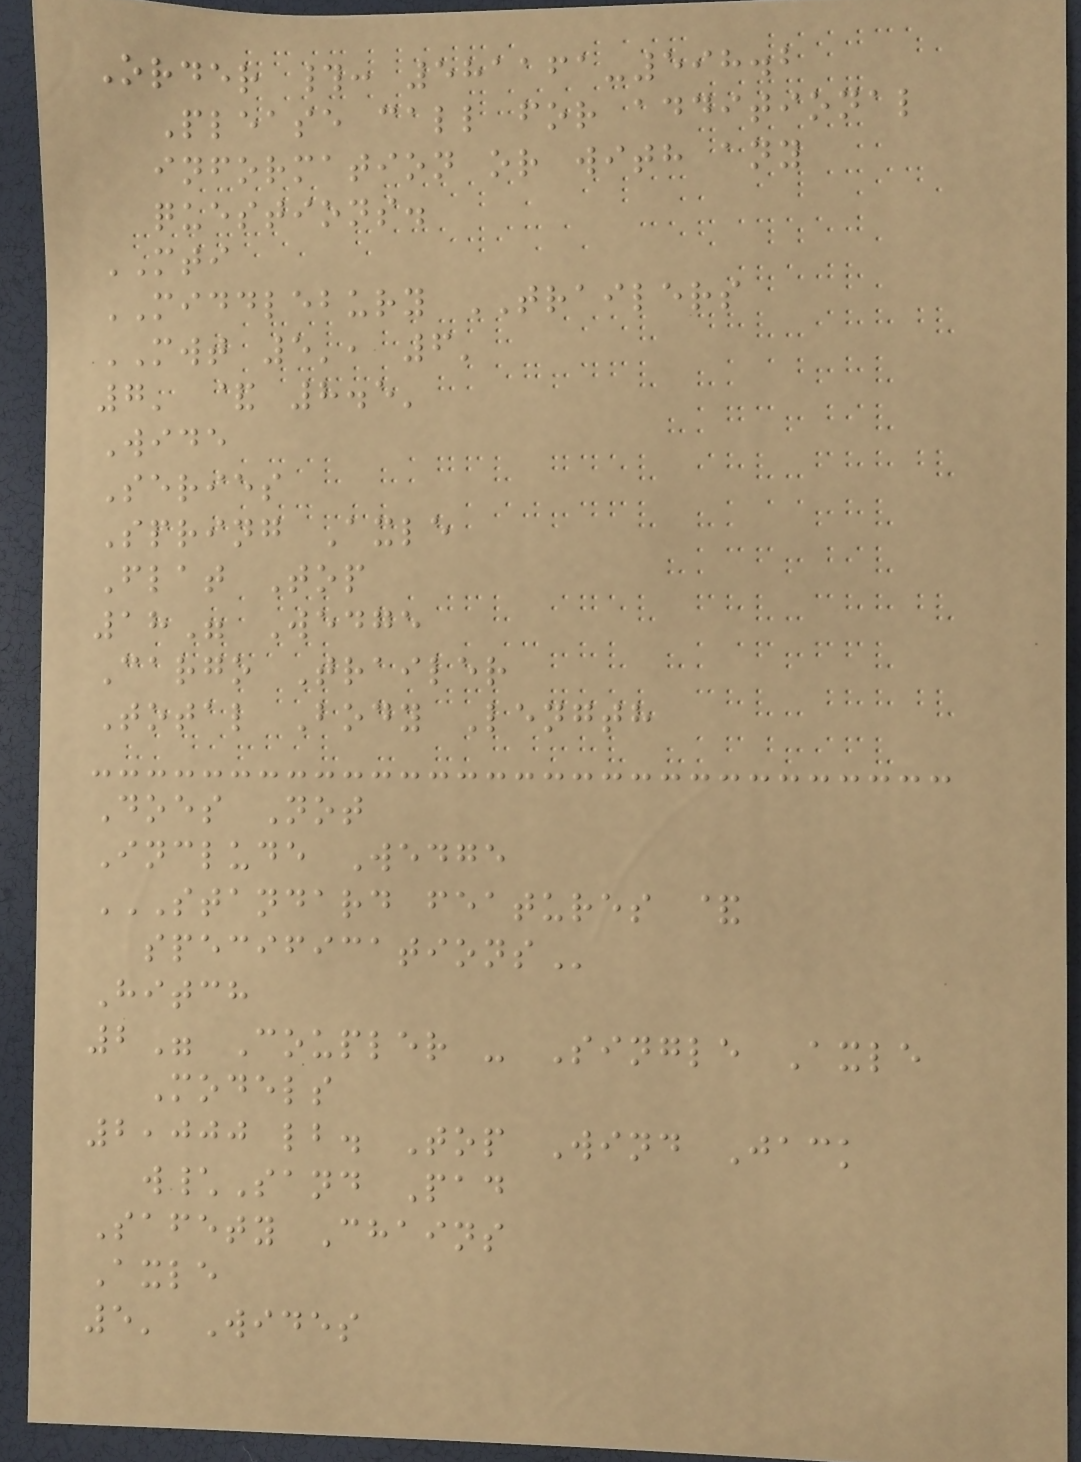Order #: 581161-598.2
Please call for additional
information or with any
questions.
MTI
MIDDLEBURY TRAILERS
MWT 5', 6'
7' & 8.5'
Wide
Series
Spring Axle
Flat Top
18" Wedge
Cargo Trailer
Total Body Length
Does Not
Include Wedge
STANDARD FEATURES &
SPECIFICATIONS
Hitch
2" Coupler - Single Axle
Models
2,000 lb. Top Wind Jack
w\Sand Pad
Safety Chains
Axle
5' Wides
